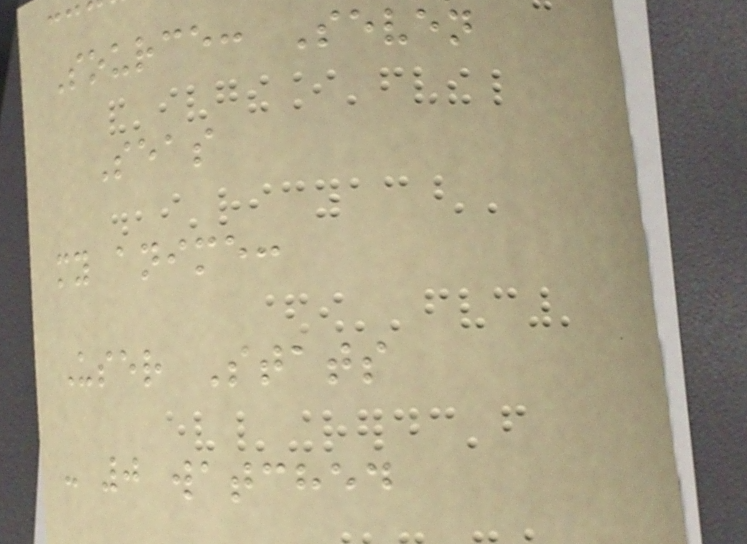Source: Seven
Seas
my anime:
User Stats
- 0 watched
